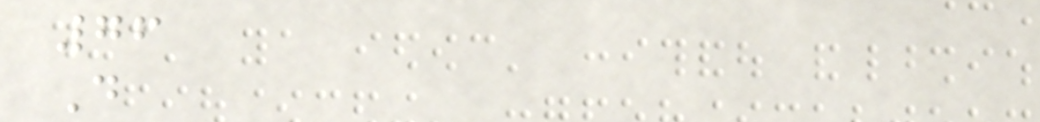76
D
